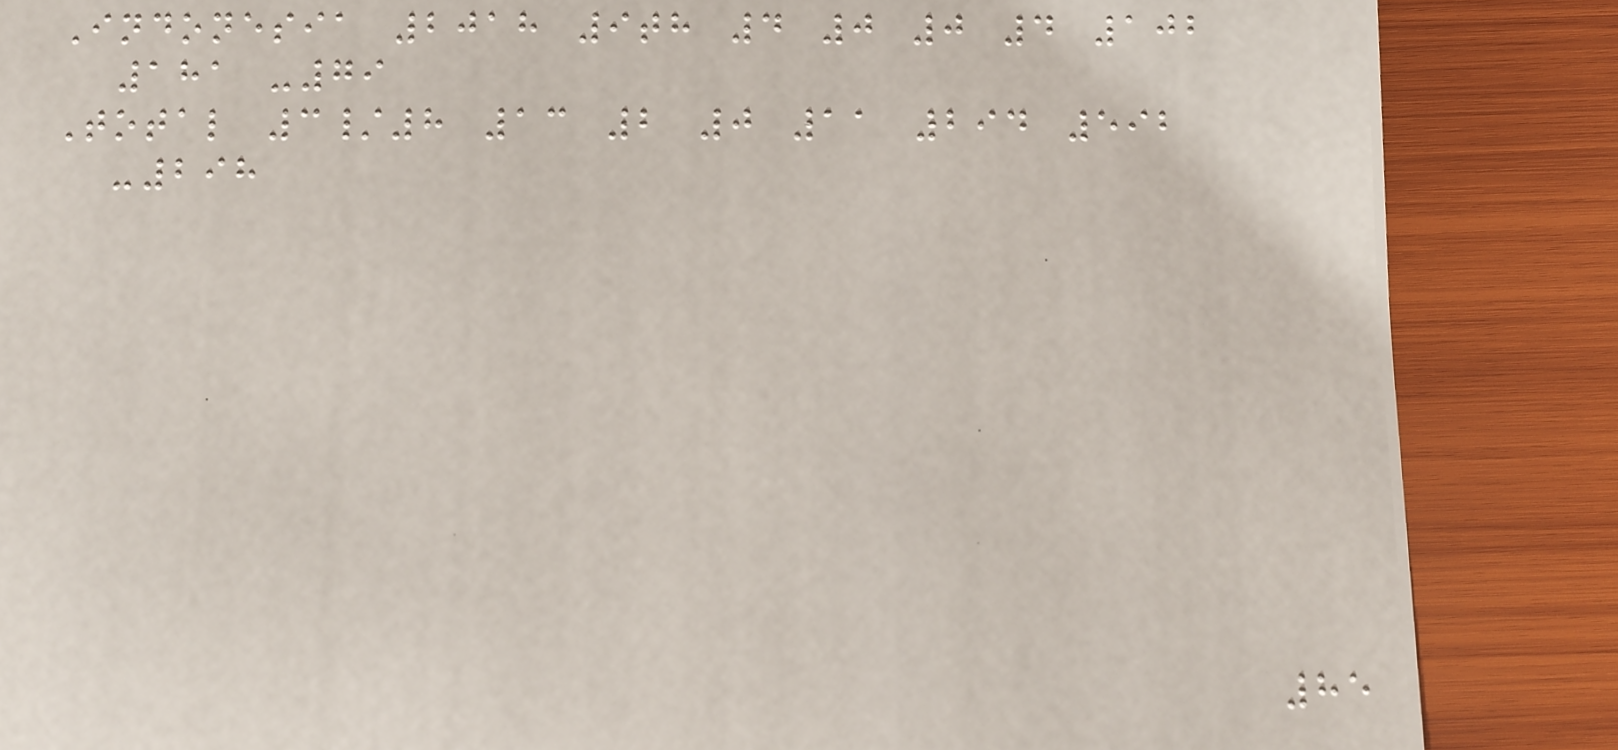Indonesia 2018 9th 4 0 0 4 102
181 -79
Total 3/8 13 2 0 11 294 592
-298
85
